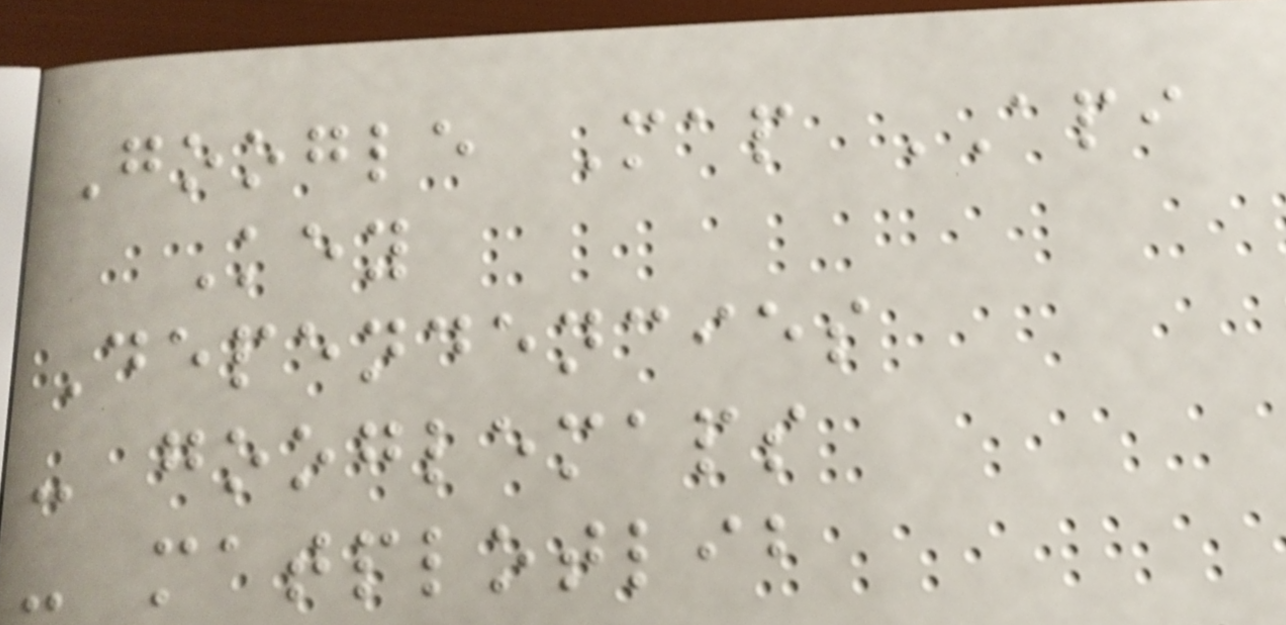Google Map API
Key
Dependencies
- googlemaps
- matplotlib
